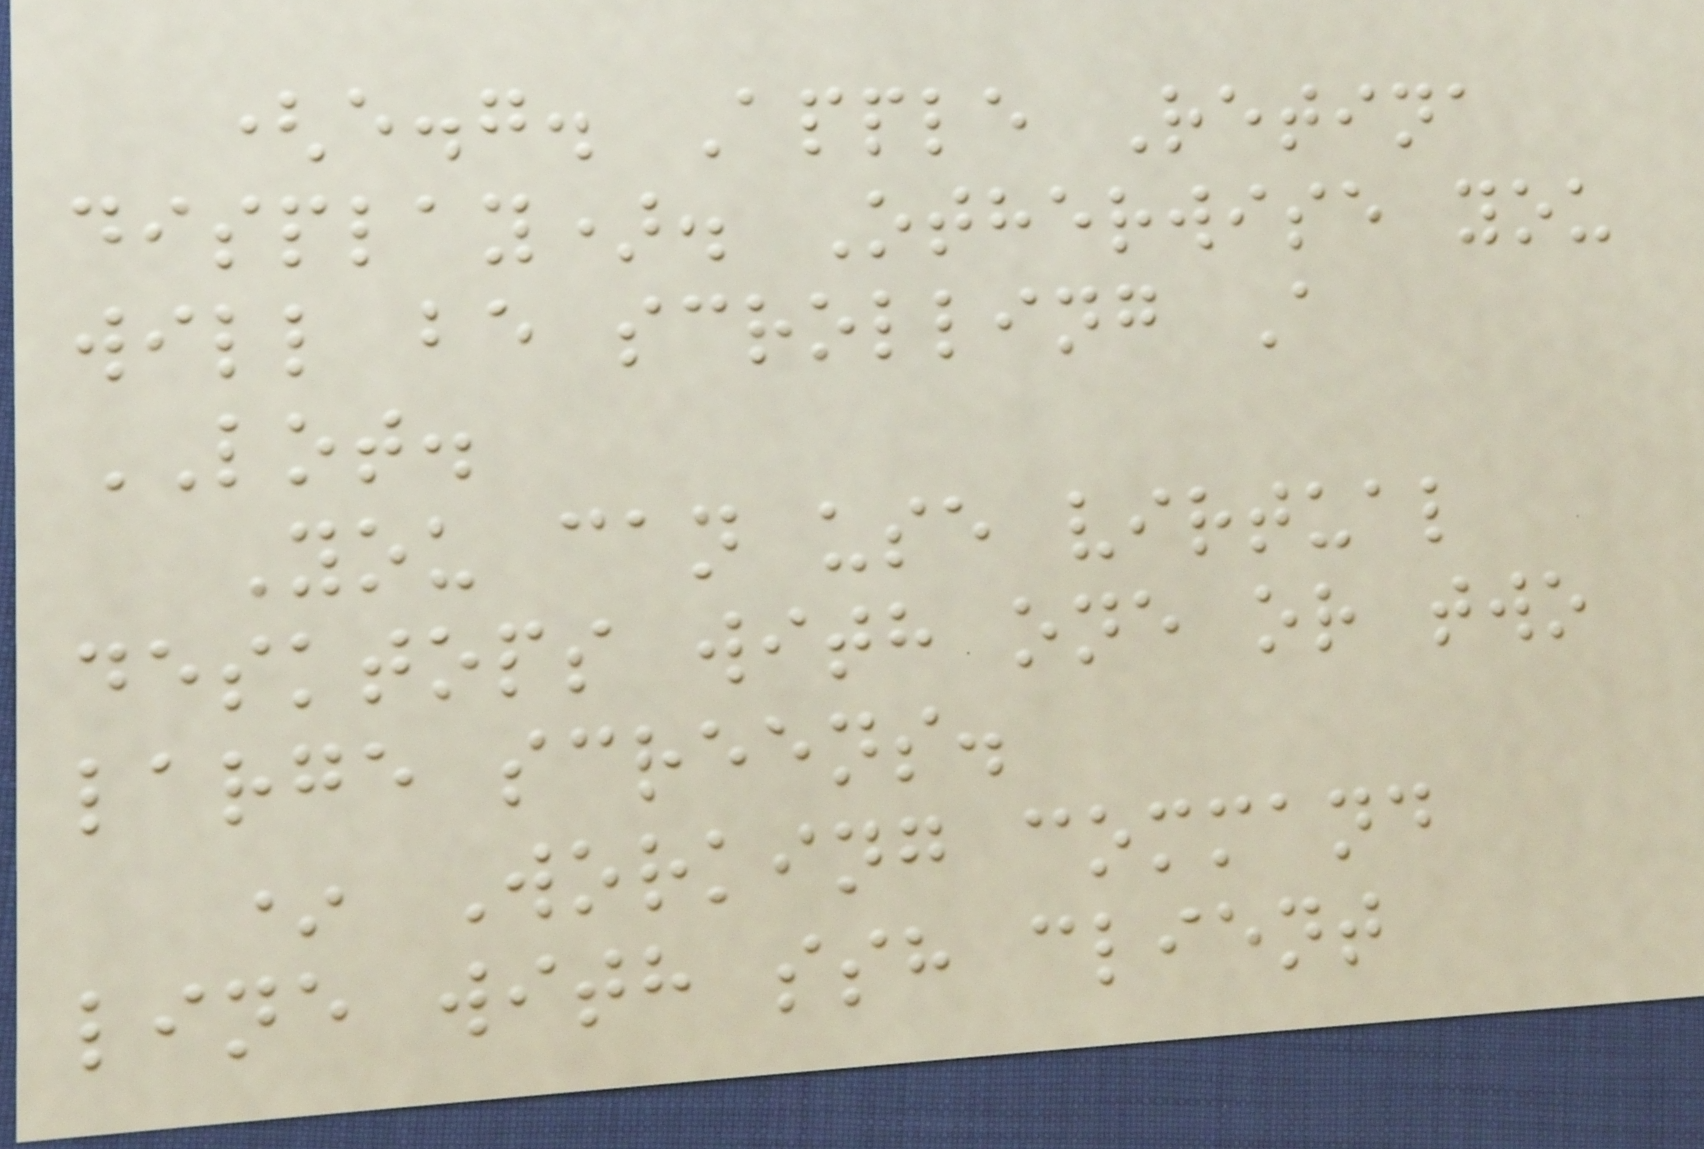(e.g. Apple Retina
display). Otherwise you
will be scrolling A
LOT.
You can use virtual
desktops with one or two
large screens.
* Working command
line with ssh client
